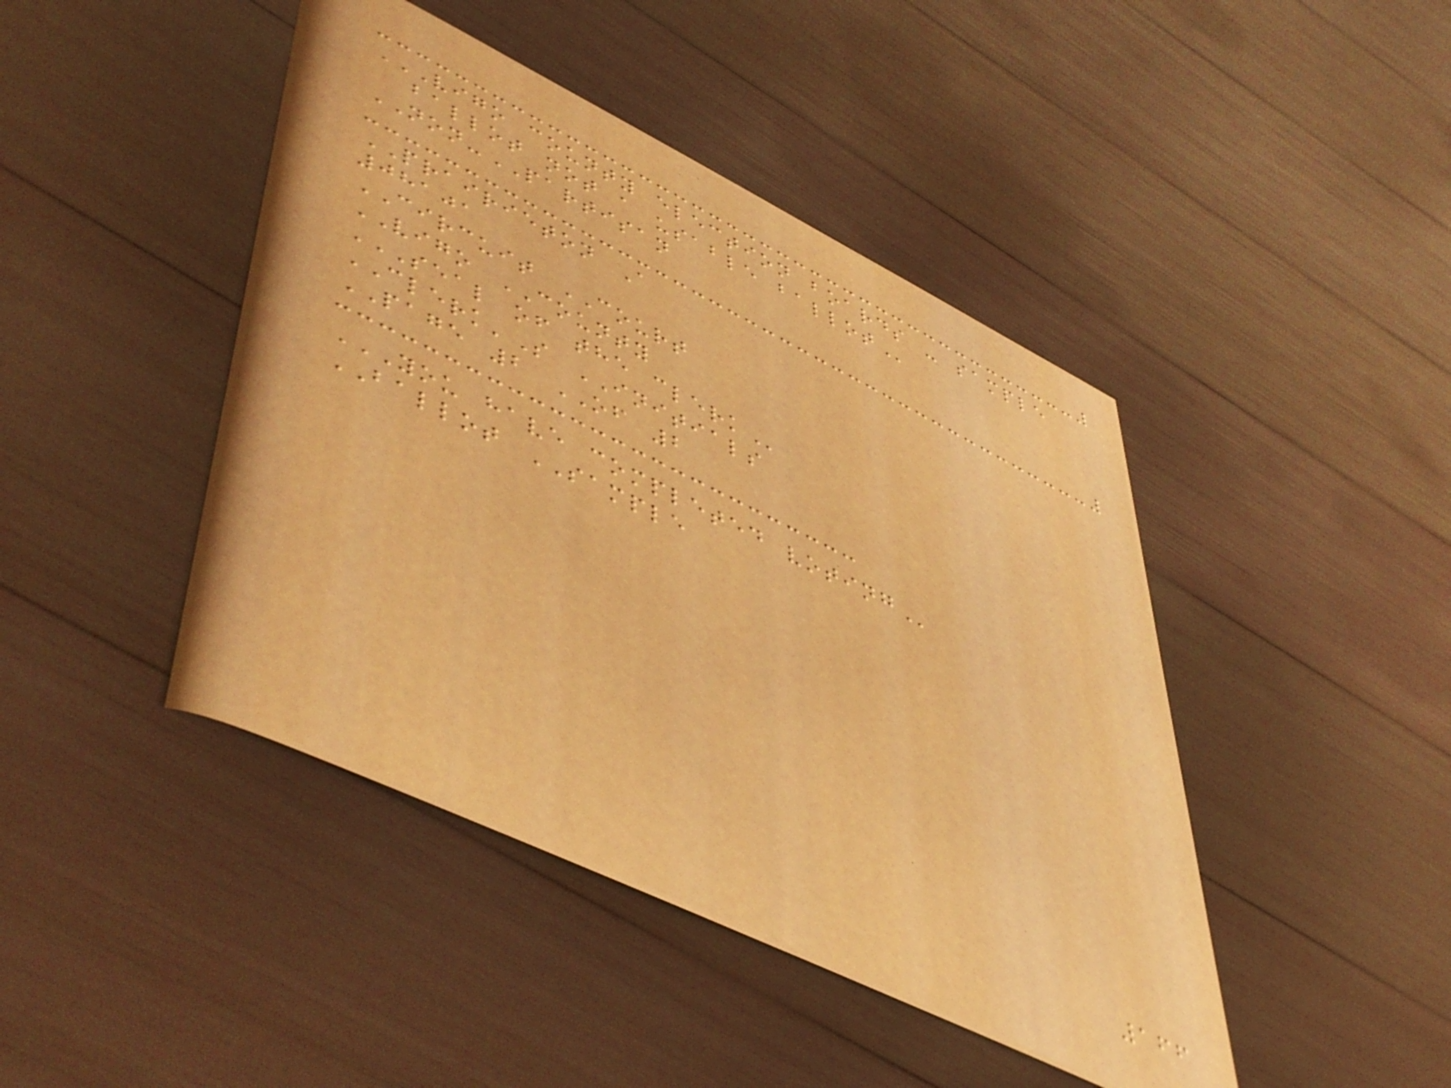VIGO COUNTY ELECTION BOARDS - SAMPLE
BALLOT NOT A USABLE BALLOT
NON-PARTISAN
PRAIRIETON A
08101
CIRCUIT COURT
VIGO COUNTY
SEAL OF THE CLERK
CLERK'S INITIALS
PAGE 2 OF 2
YOU HAVE COMPLETED VOTING
BALLOT SAMPLE
166
